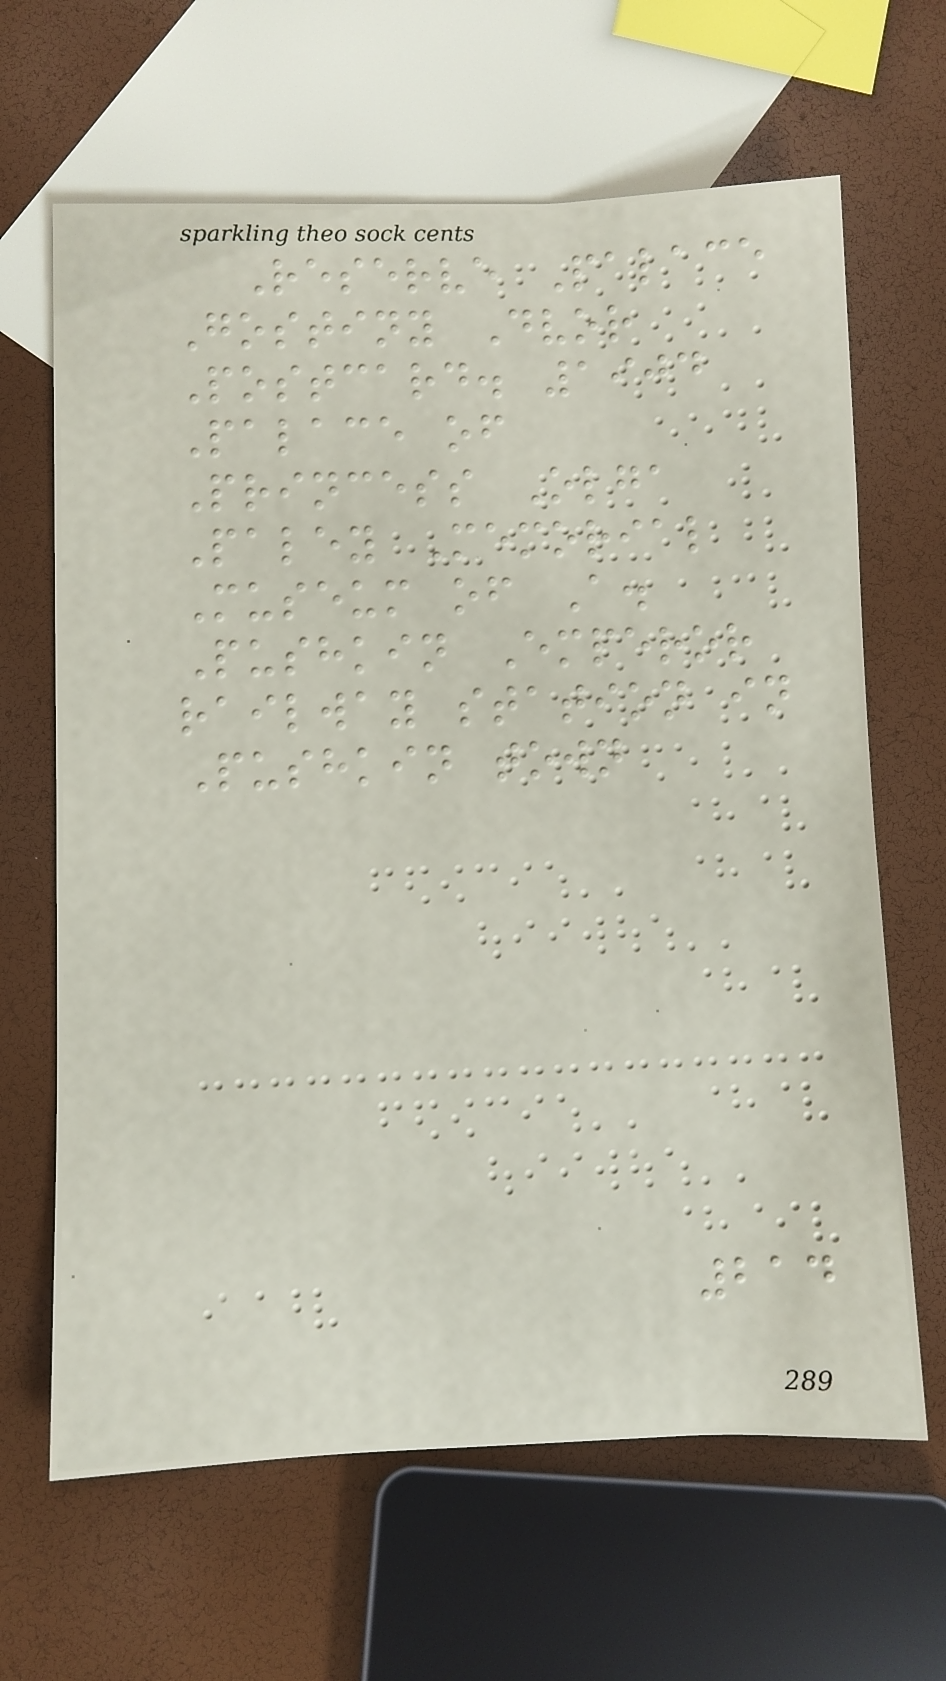Reserve Palace
Gostiny Dvor
Postcard. 1904
Palace of
Princess Olga
Paley Memorial
Museum of A.
Pushkin Emperor
railway station in
Pushkin town
214
